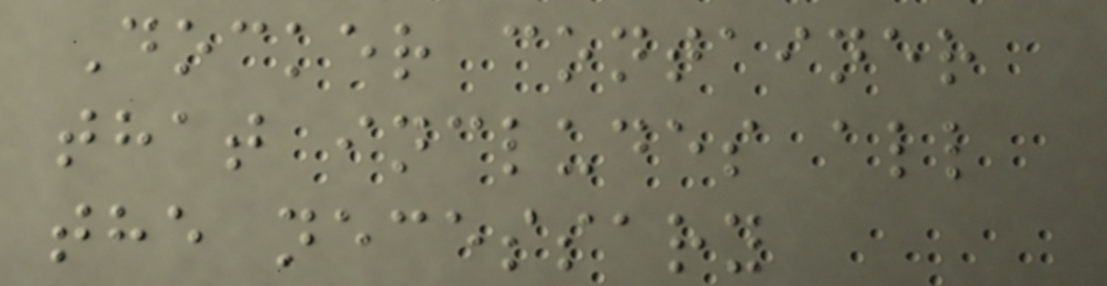Docker container
that includes all
the necessary
